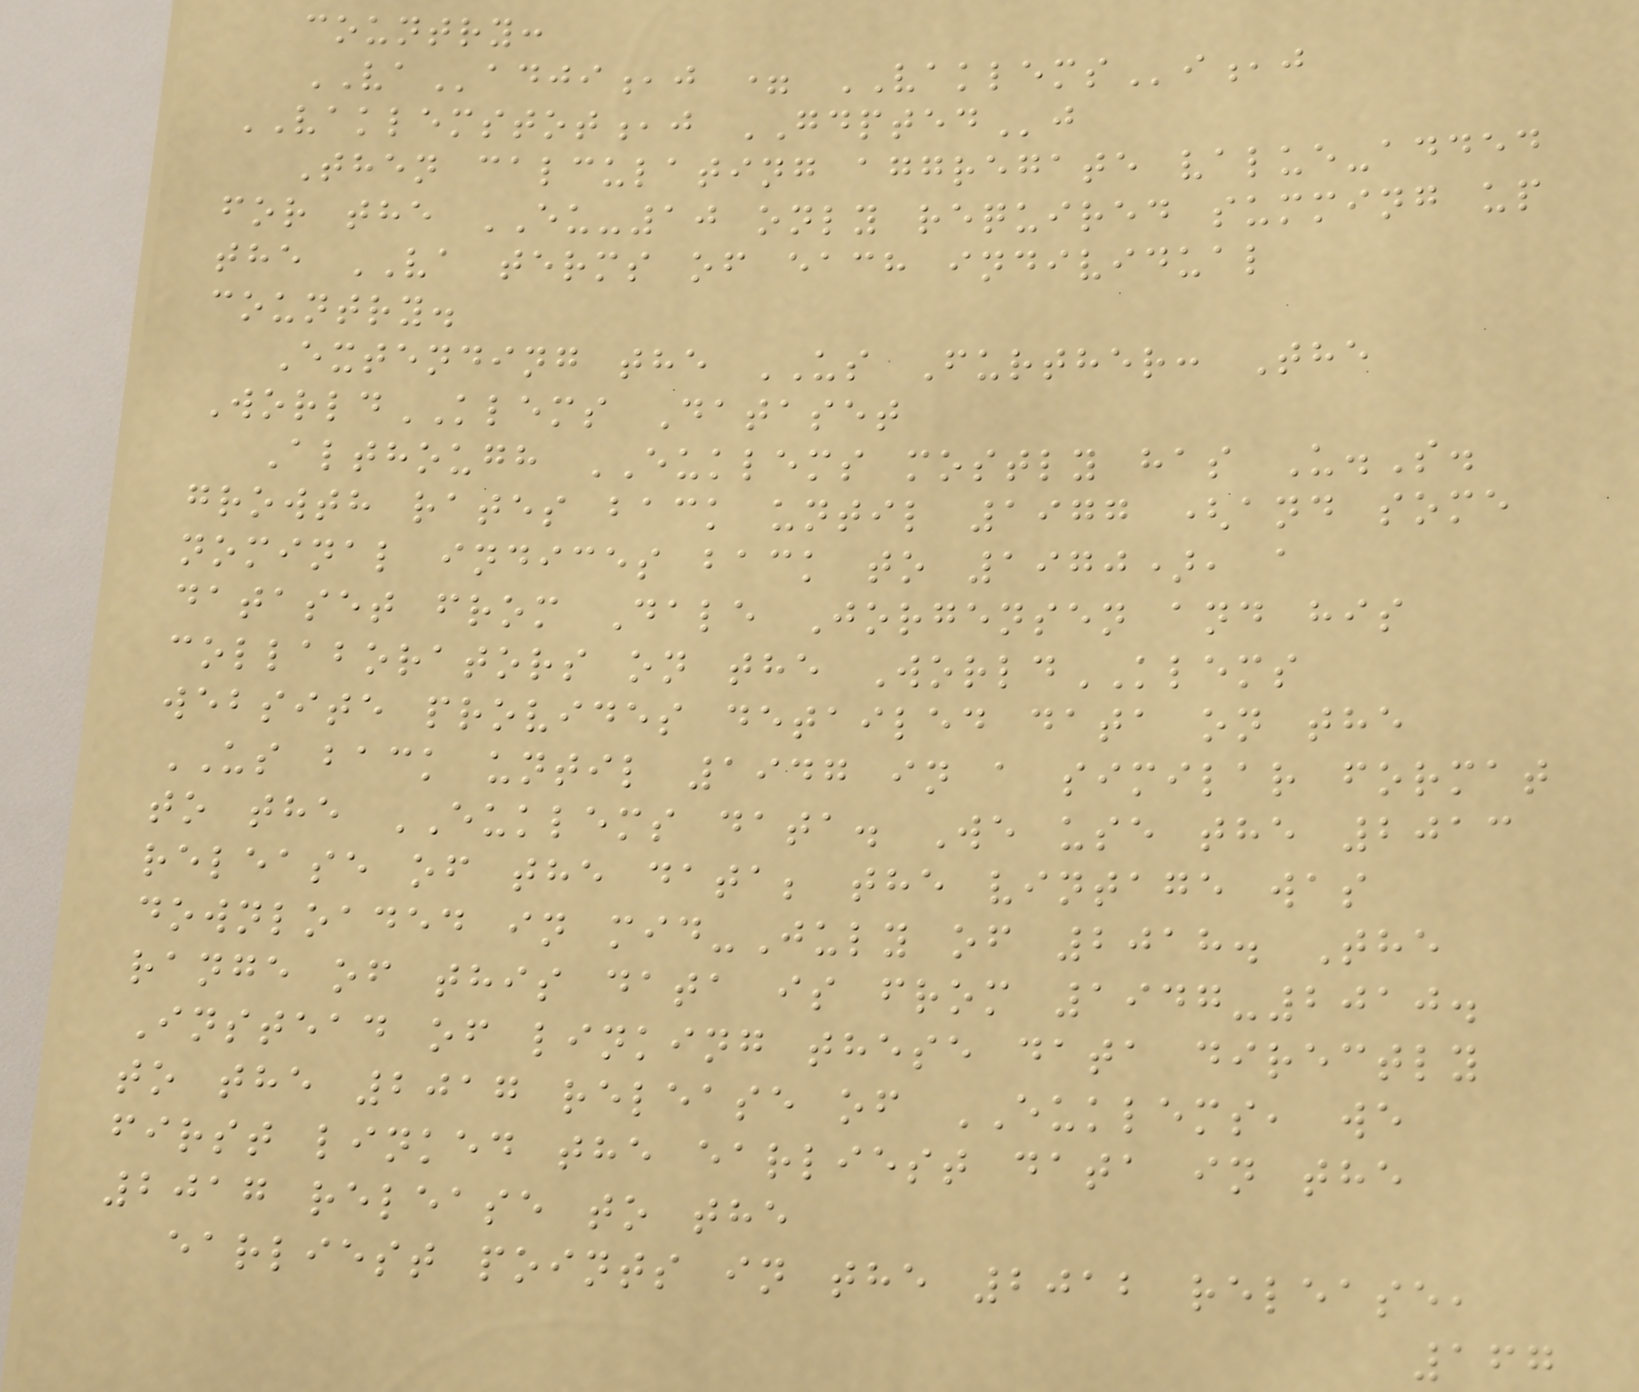country:
VAadji,j = VAKLEMSi,j
VAKLEMSTOT,j GDPTEDj
Then calculating aggregate value-added
for the EU-10 only required summing up
the VA terms of each individual
country.
Extending the US Further: The
WorldKLEMS Dataset
Although EUKLEMS mostly has U.S.
growth rates back until 1977 (and some
nominal indices back to 1970), a
dataset from Dale Jorgensen and his
collaborators on the WorldKLEMS
website provides detailed data on the
US back until 1947 in a similar format
to the EUKLEMS data. We use the 2013
release of the data; the vintage was
downloaded in mid-July of 2018. The
range of this data is from 1947-2010.
Instead of linking these data directly
to the 2017 release of EUKLEMS, we
first linked the earliest data in the
2017 release to the
earliest points in the 2012 release,
167
